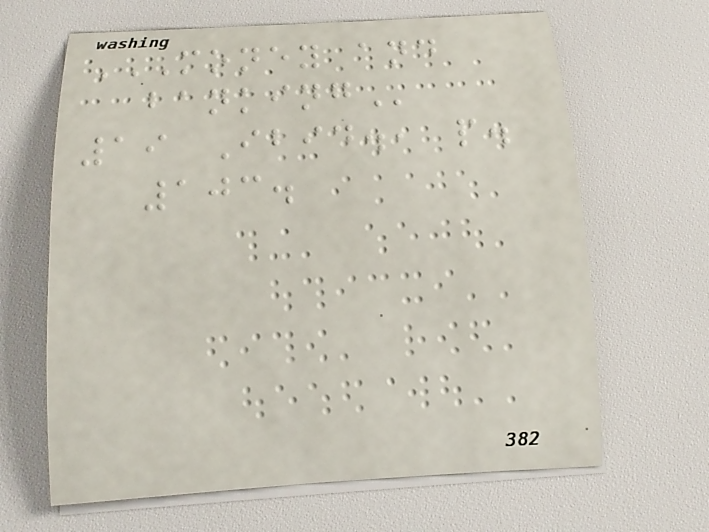MONEY AND
BANKING
19 Ibid., p.
103.
